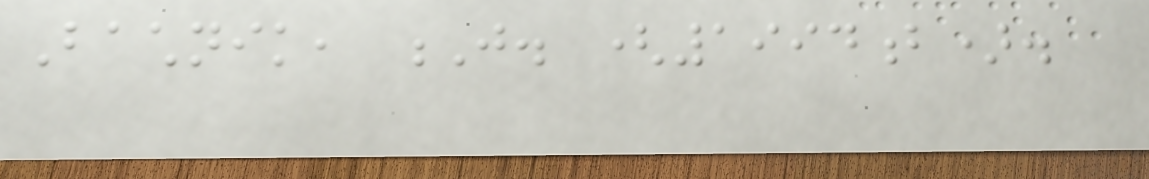Bachnik, J. (1994b).
